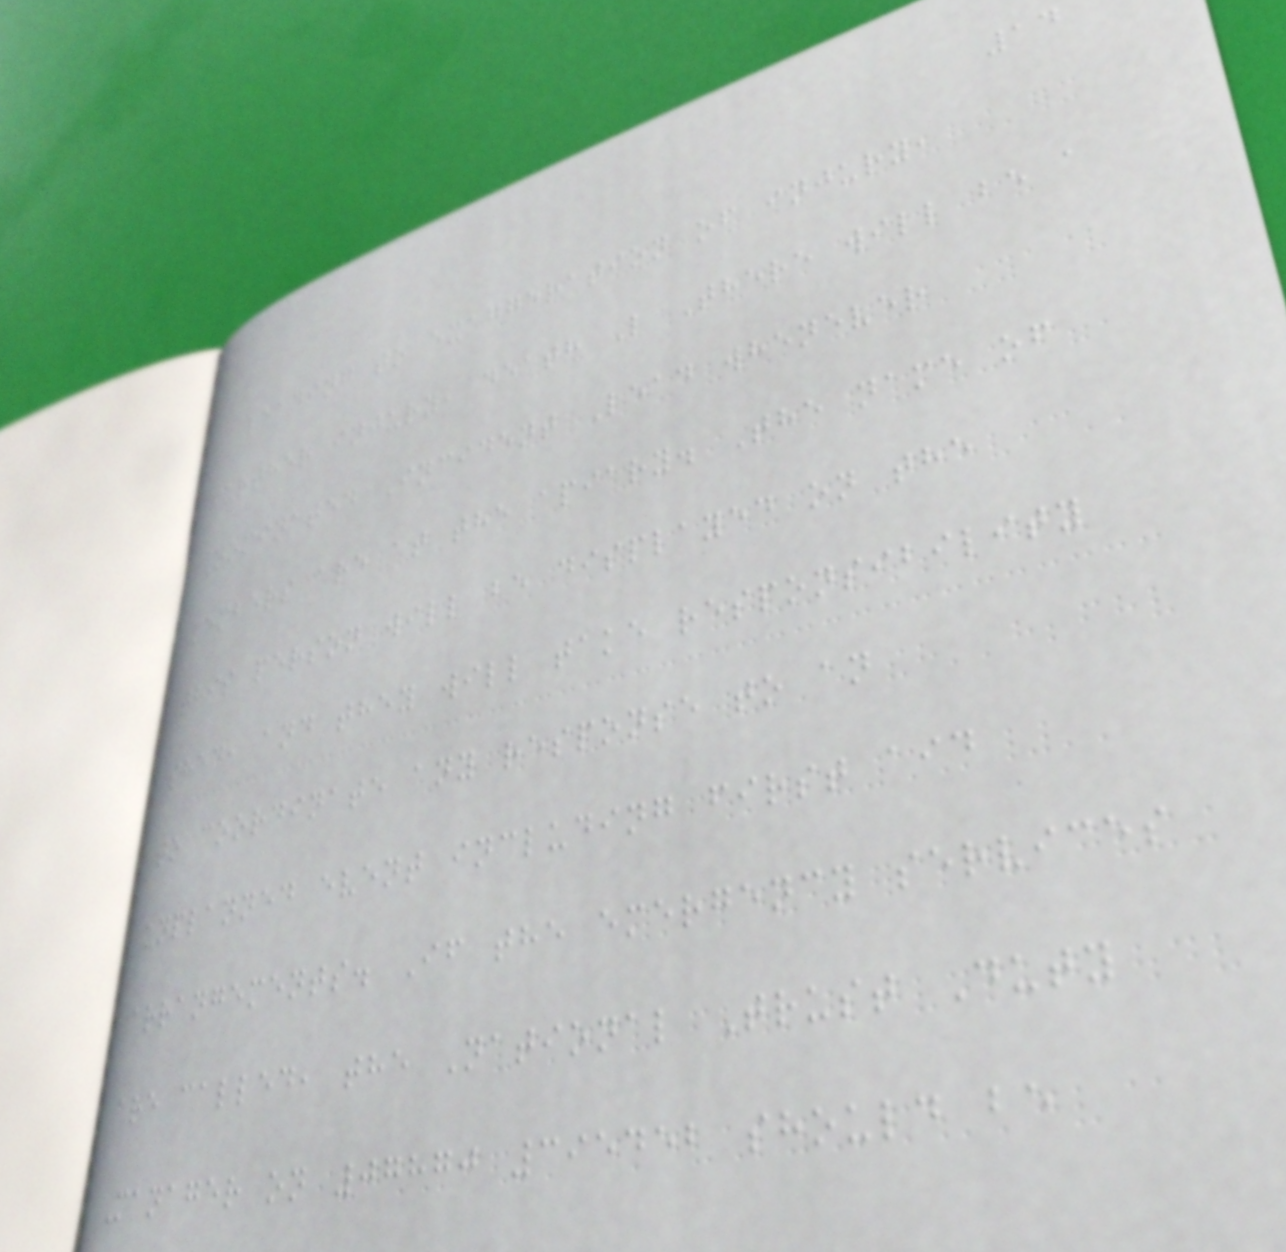14
leading to exaggeration of injury,
further injury, death L There will be a
Nominated Incident Lead whenever
members are at the apiary. The name of
this person will be displayed on the
shed, and they will take responsibility
to coordinate any response to an
unplanned event including first aid
arrangements. If the emergency services
are called, the National Trust Duty
Manager on 07870 395452 should be
